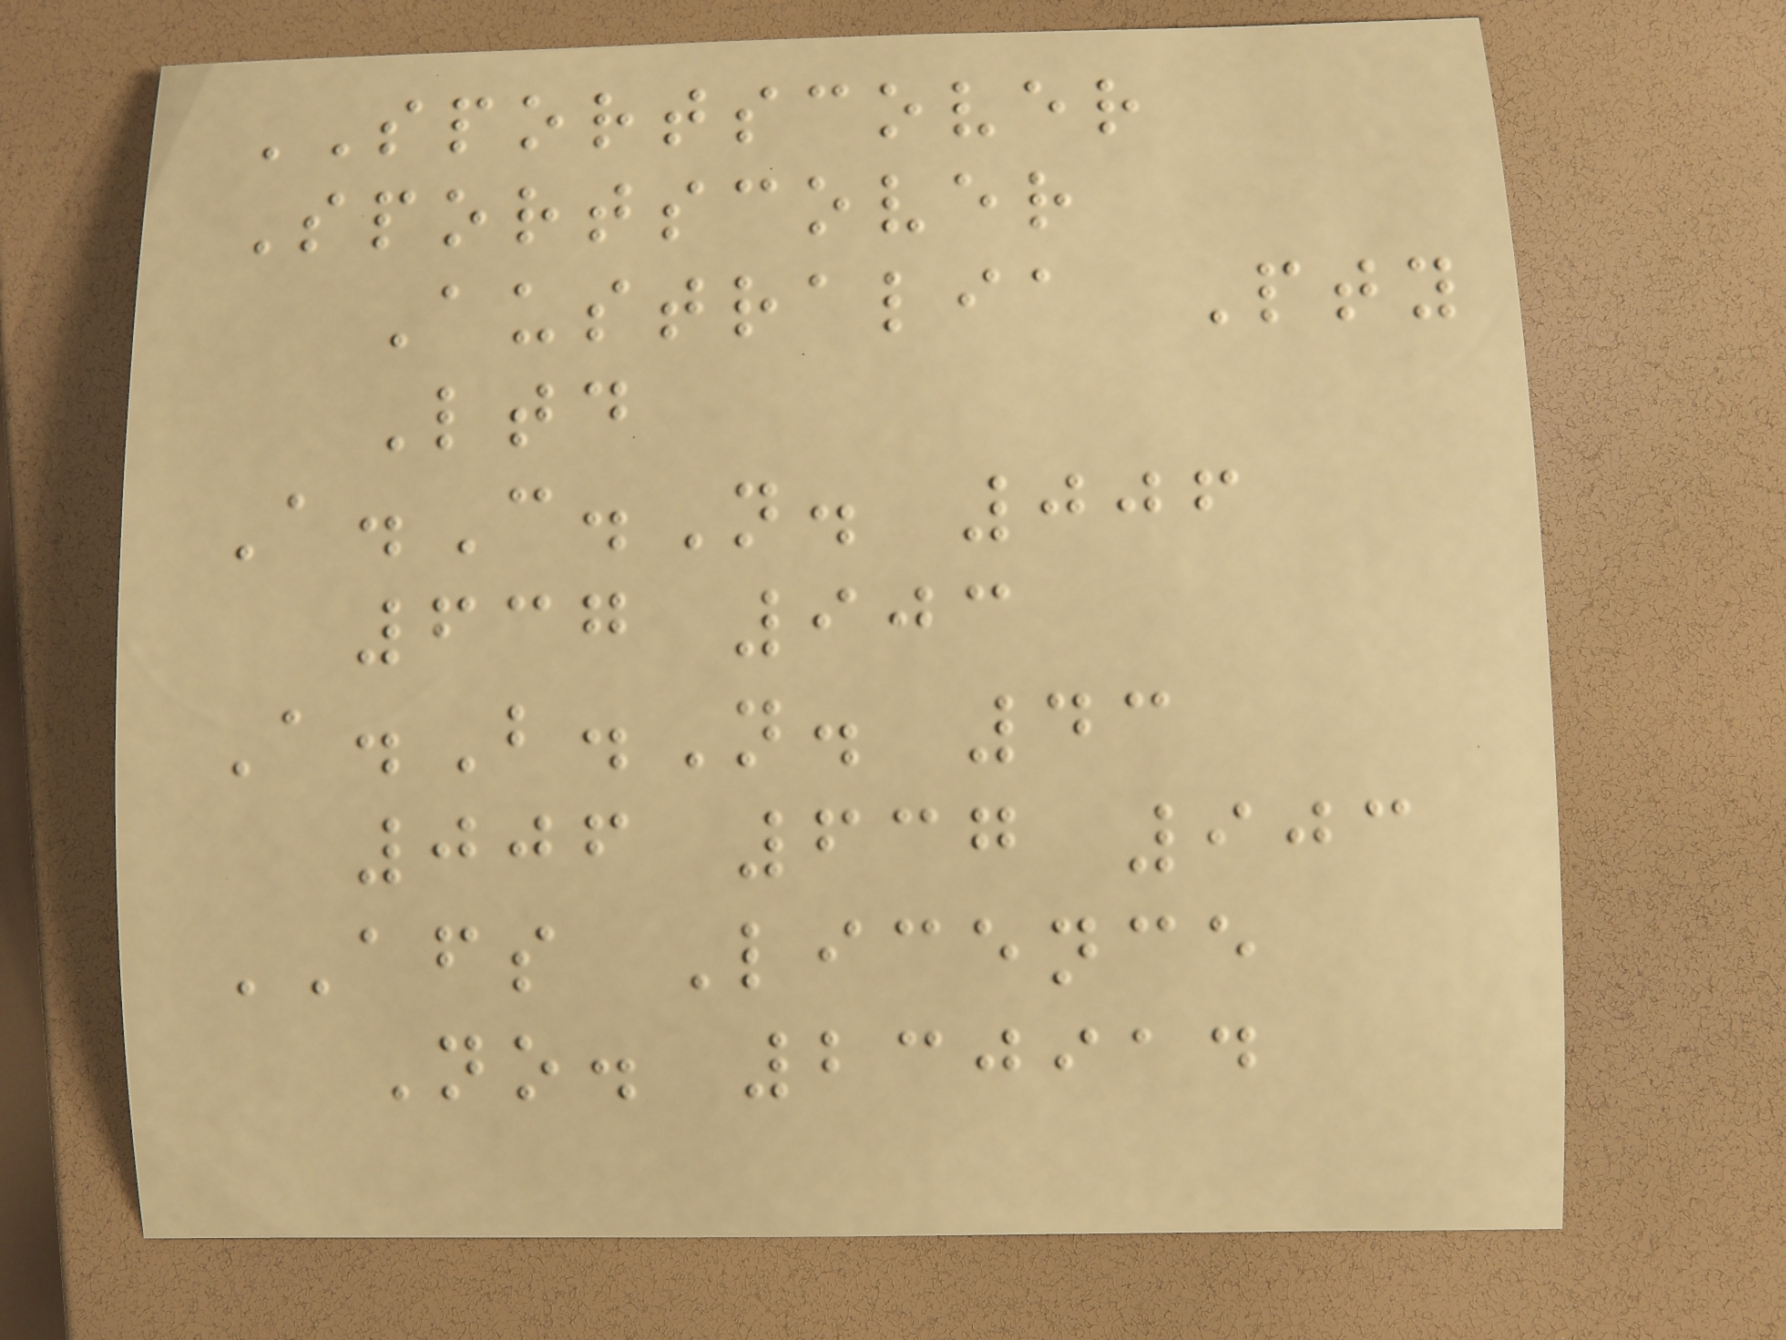SPORTSCOVER
Sportscover
Australia Pty
Ltd
A.C.N. 006
637 903
A.B.N. 43
006 637 903
AFS Licence
No. 230914
